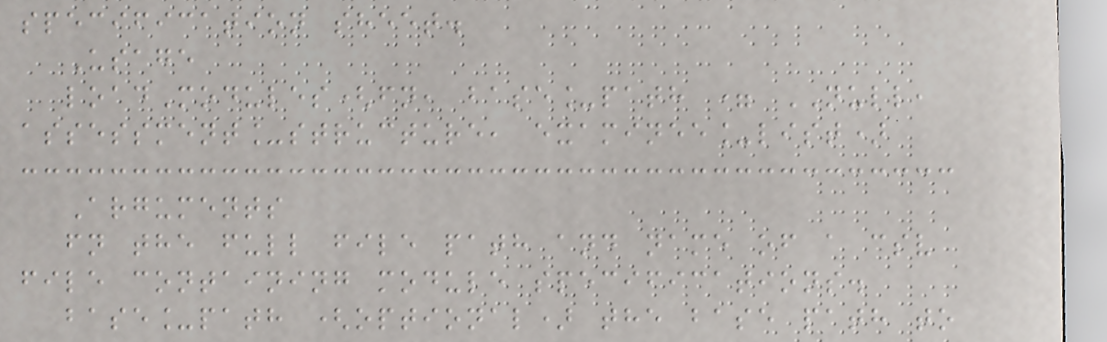specification sheet.
Usage
loadModules(fn, base_path = NULL,
assessment_structure, examinee_list)
Arguments
fn the full file path and name of a csv
file containing module specifications.
base_path (optional) the base path to
